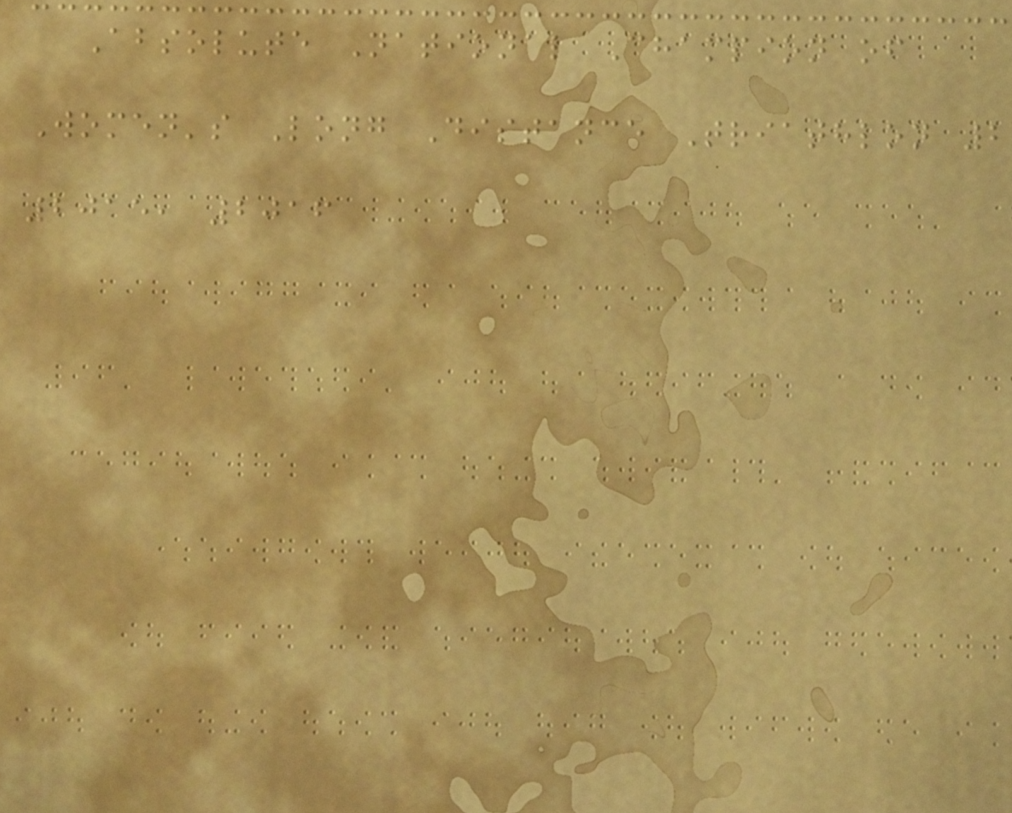Absolute National Champion of
Women's Long Distance Triathlon 2
2015, 2016
